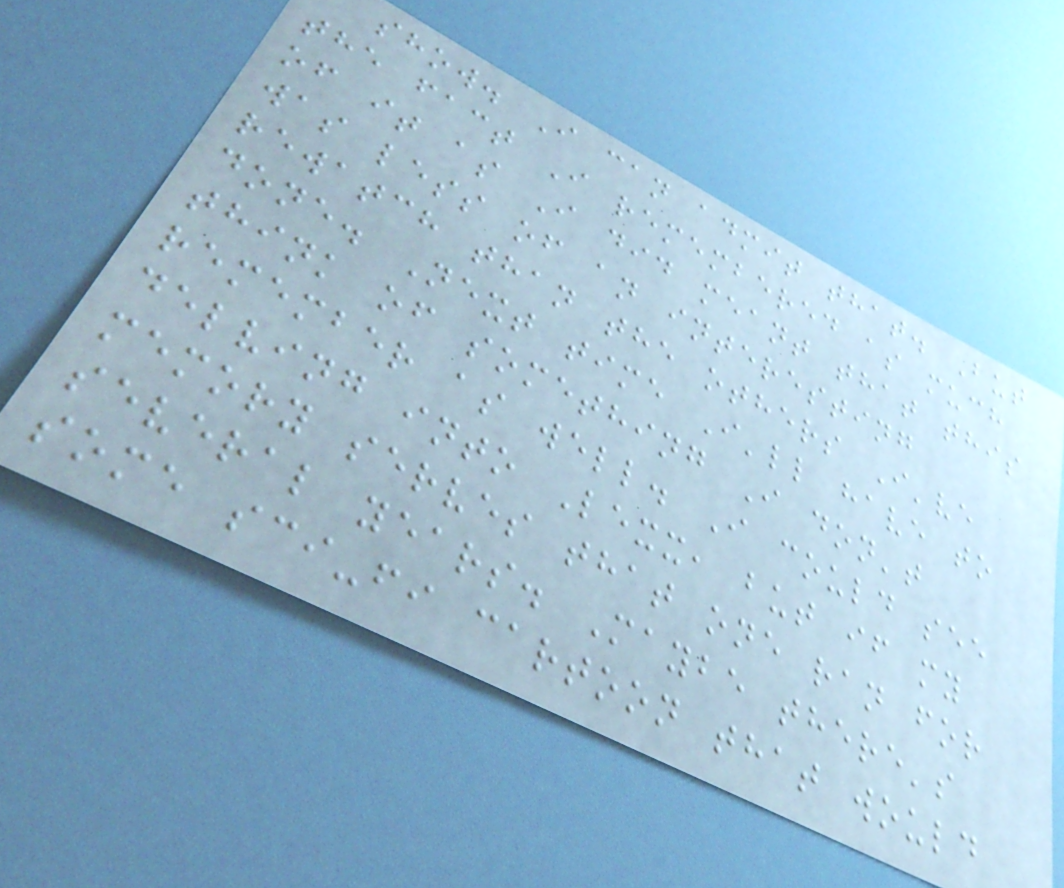show. I can admit that. But
the fact I remembered as much
of it as I did meant that this
was less of an interesting
rewatch than the others I've
done. Next time I'll have to
think of something I don't
remember as well. I could see
delving into Lexx, but if my
memory serves that one ran for
several years. Maybe there's
some sci-fi cartoon that would
